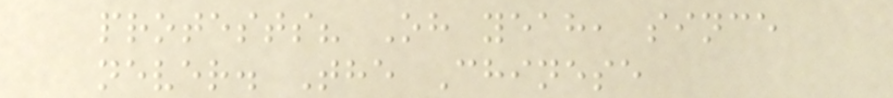protests? Oh yeah, since
never. The Chinese
